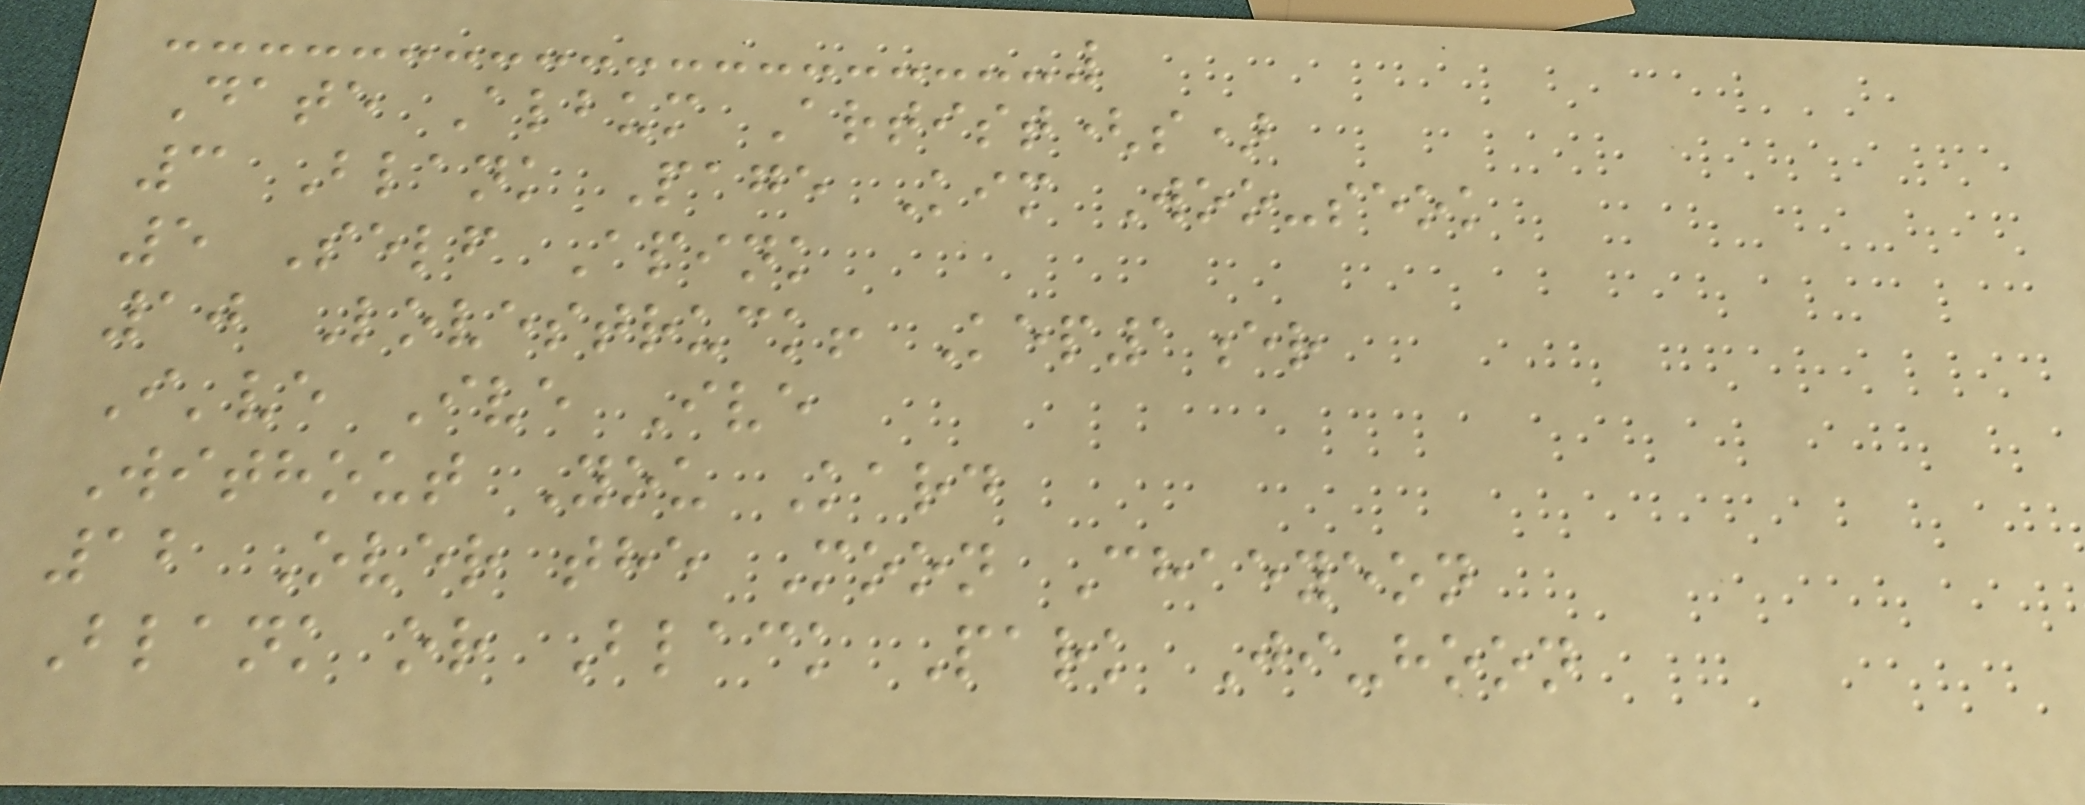Date Album Artist(s)
3 Blank Page Kim Woo-seok
5 Self Apink
10 Lovestruck! Kep1er
I've Ive Ive
Without You Kard
12 Over the Moon Chaeyeon
Blank or Black Park Ji-hoon
